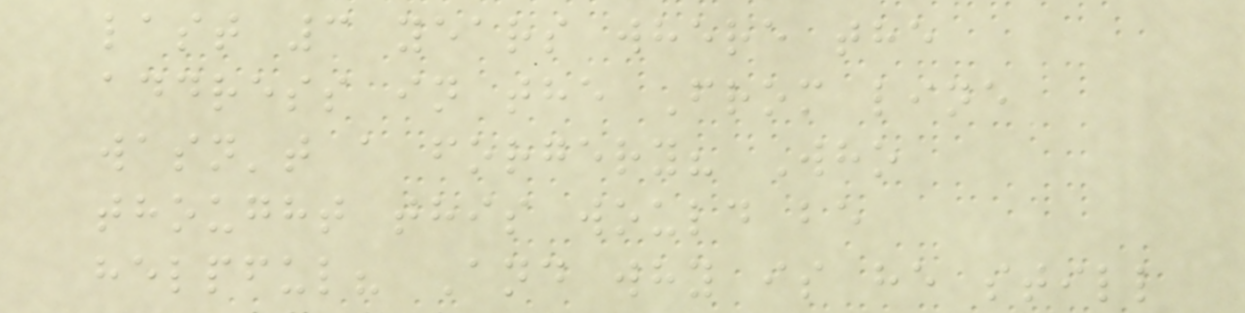last 3 years where the
address in the From line
wasn't a forgery? Who
thought this would be
helpful? And why is he still
